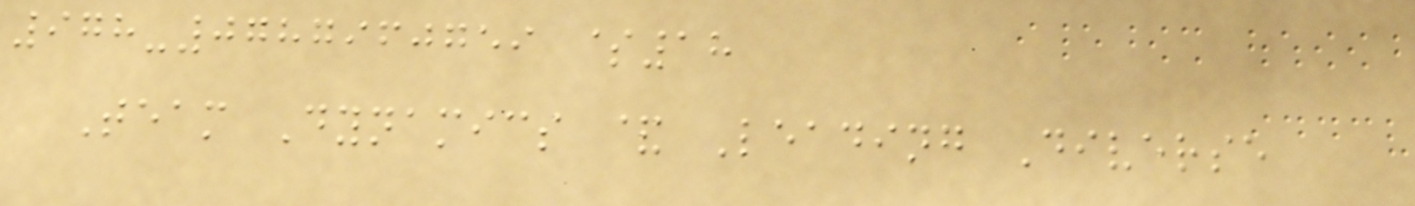978-0787960759 $18
Team Dynamics & Leading Diverse
